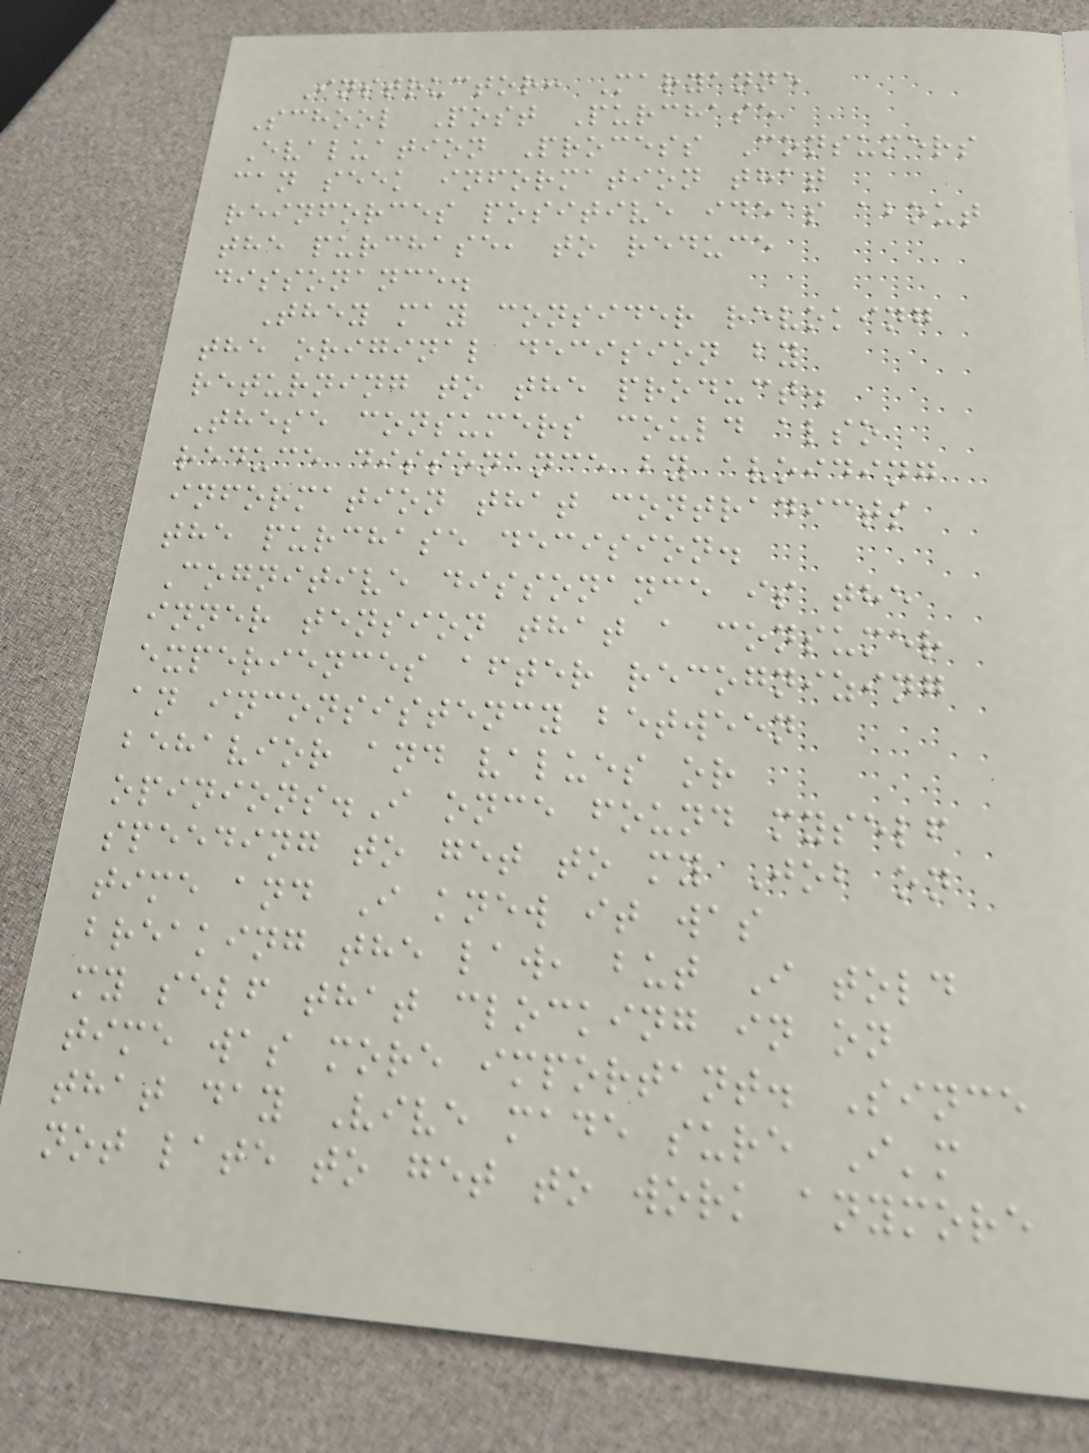Instructor: Maryanne
School Post Purchase
Evaluation Process Consumers
can seek information that
reinforces positive ideas about
the purchase, to reduce
dissonance.
They may consider revoking
the original decision by
returning to the product.
These consumers could also
reduce dissonance by avoiding
information that contradicts
the purchase decision.
Cognitive dissonance is the
inner tension that a consumer
experiences after recognizing
an inconsistency between
behavior and values or
opinions.I once found myself
speeding to get to my Job on
time and I knew it was
breaking the law, but I told
my self that clocking in on
time was more important. Since
that day Vive made sure I'm
not late to get to work anymore
